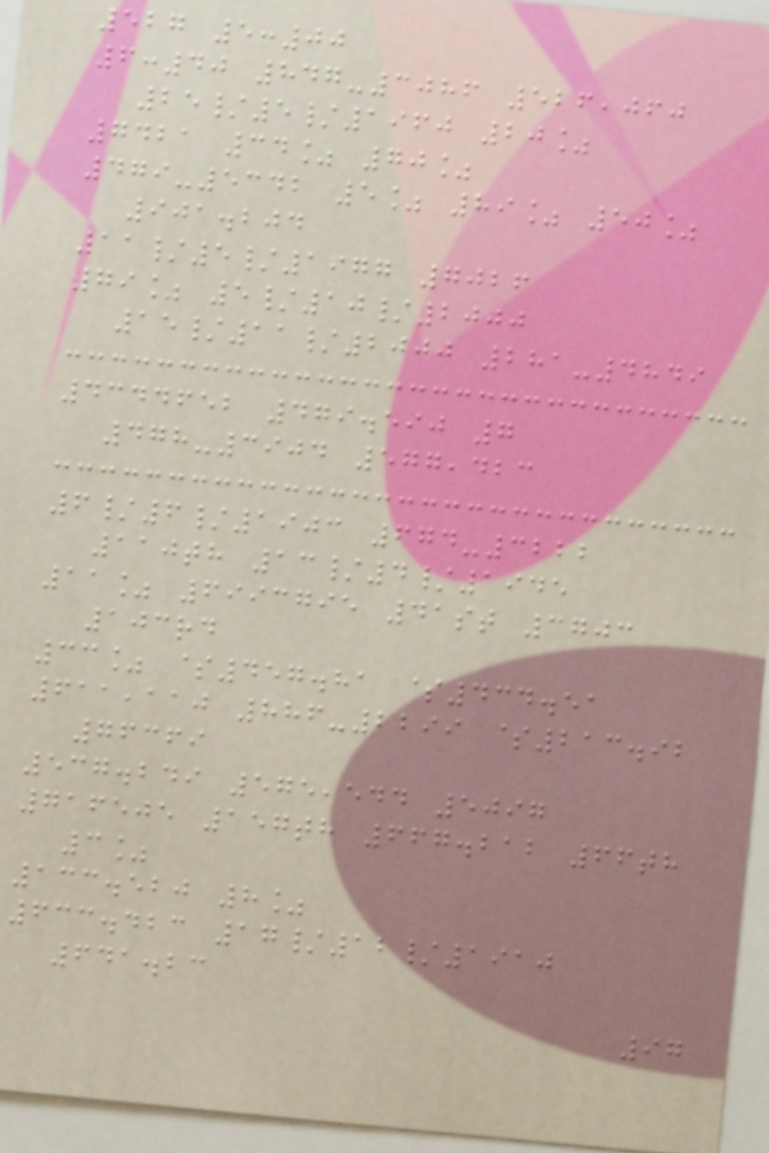527 5:00
6:40 847-3086 526,060
25/5/1960 20%
7421 34% 70%
479-5342 5% 89% 50%
901.204
11/5/1977 7026
79% 5/10/2000
15/11/2000 281-4849
4344652 479.590 7
478-3904 577,423
6/6/1903 674-3222
110th 13/4/1945
11% 6993795 41st 3703
103rd
33% $457.81 $434.51
611,110 886-2299 $213.92
76369
537.249 575,544 5097
716505 157th 667.212 66th
3%
133.520 8%
633.423 17/12/1910
641.23
97
